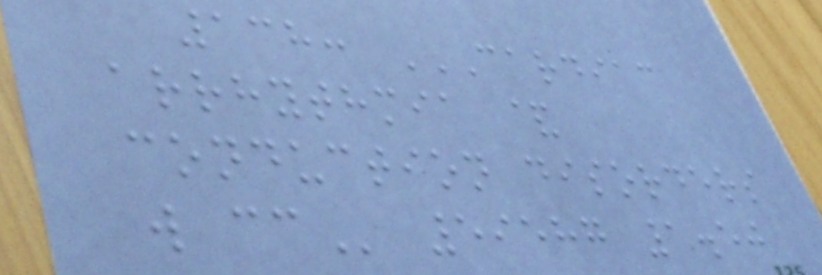138: CARDIAC
ARRHYTHMIA &
CONDUCTION DISORDERS
W CC 59587 1.50
